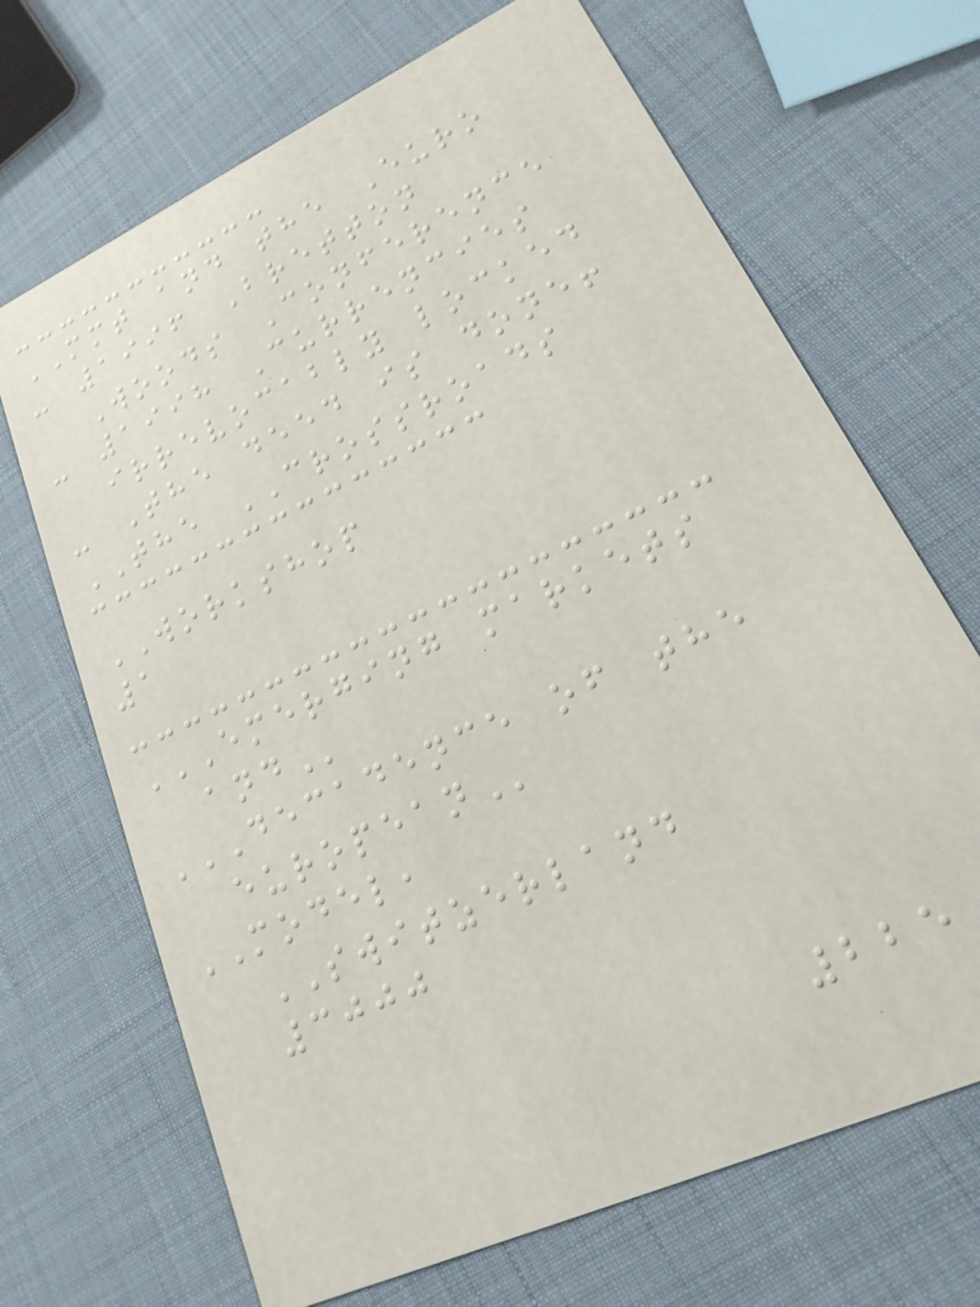MMT and the Euro
- 1996 Bretton
Woods Conference
- 1998 Currencies
irrevocably locked
- The deed is done!
THE CROSSROADS
WORKSHOP
1
EMERGING MARKETS
AND
DECADENCE OF THE
EUROPEAN
MODEL,
SWITZERLAND
3000
225
